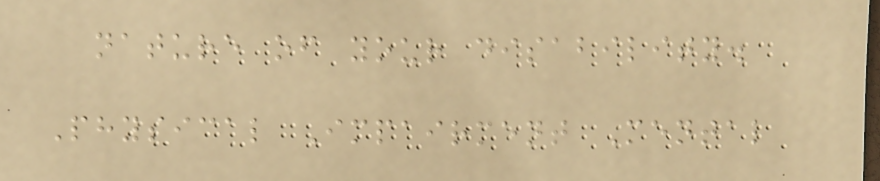nature of your disability.
Physical Impairment Mental
